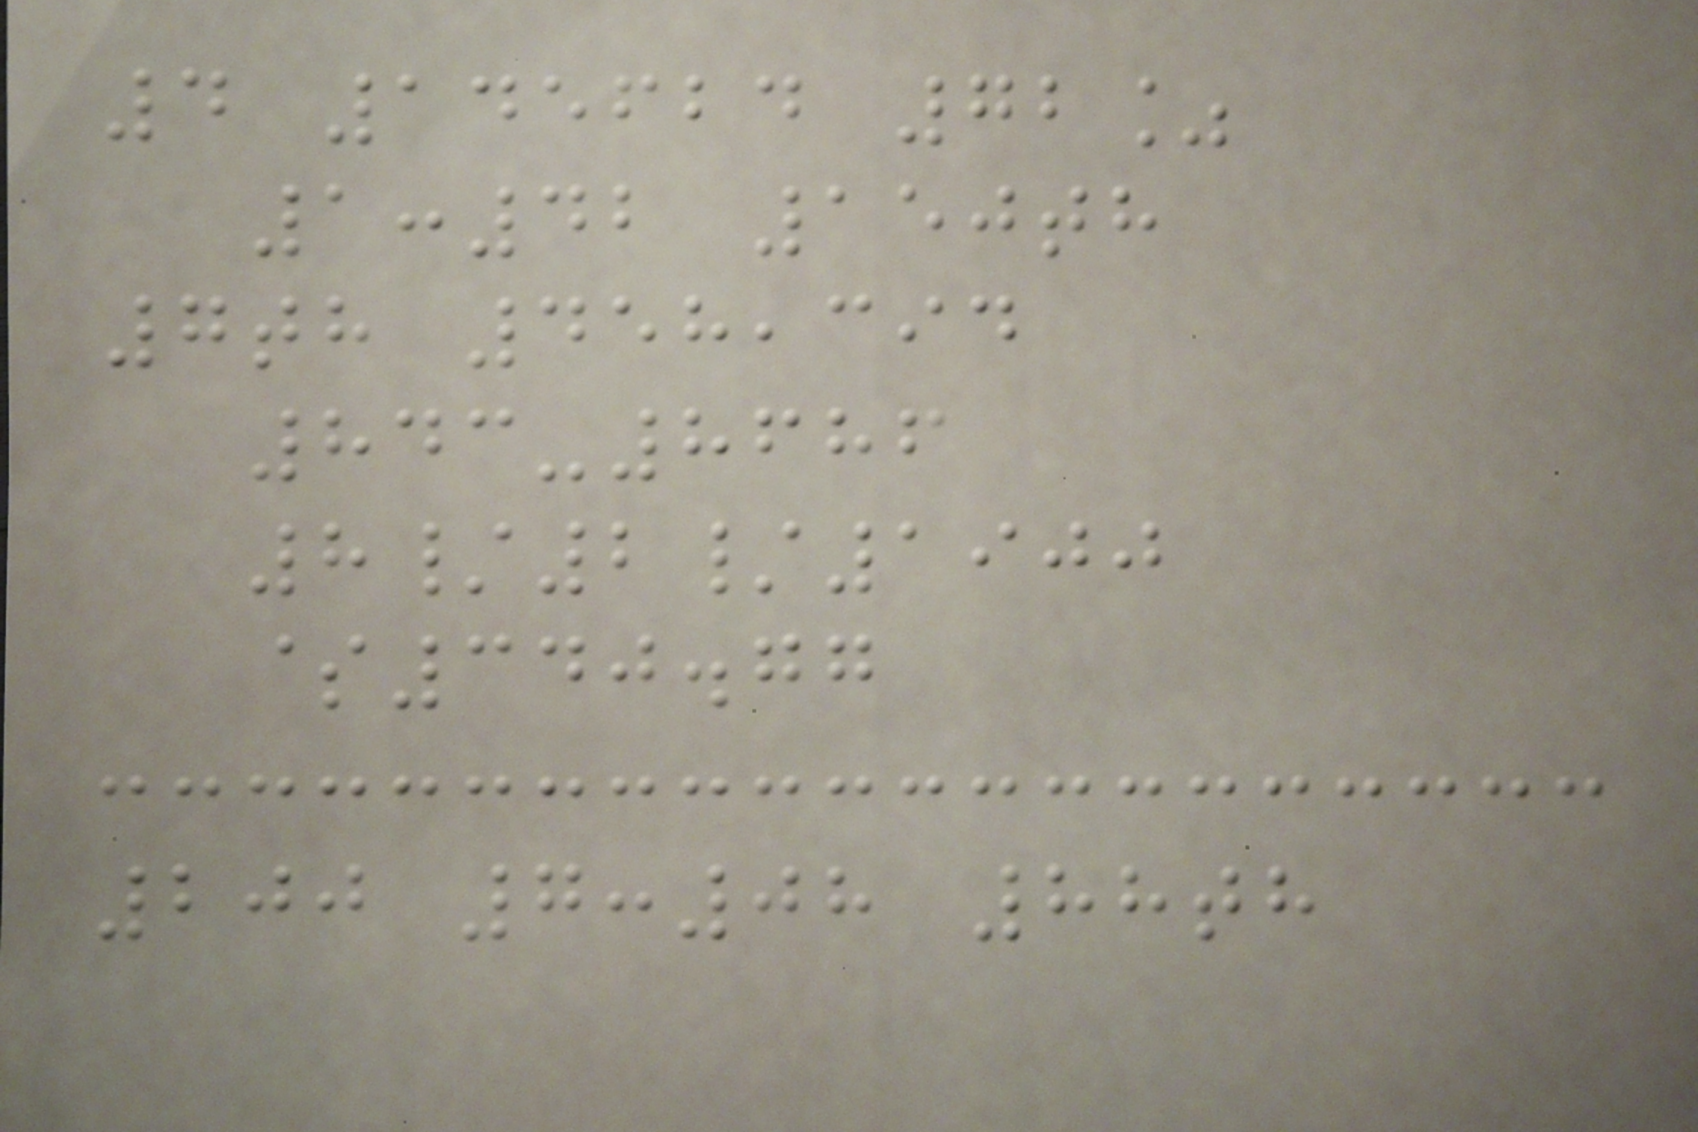4 145624 72%
1:42 150th
7th 458,394
843-8686
8/2/1900
$340.77
200 7:08 88th
